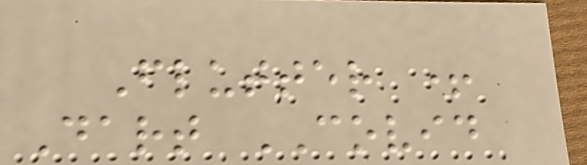Flutter +
Dart COVID
